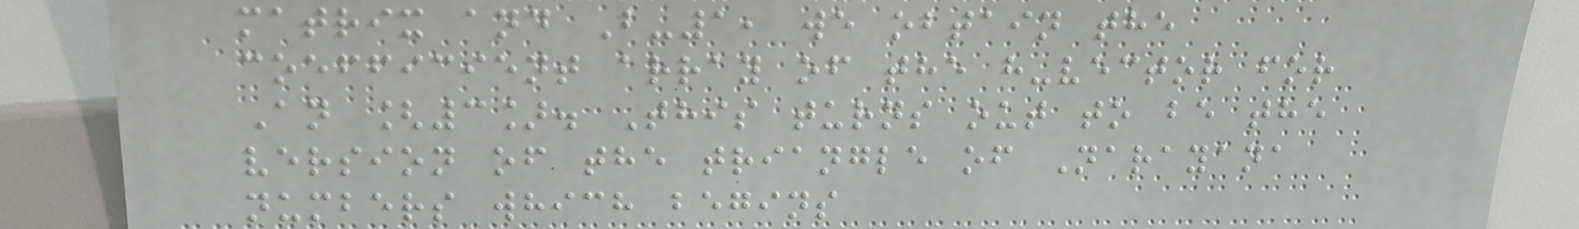matrix and B-1, we obtain the
coefficient array of the h-vector for
An [3]. This turns out to be the
version of the triangle of Narayana
numbers which begins
